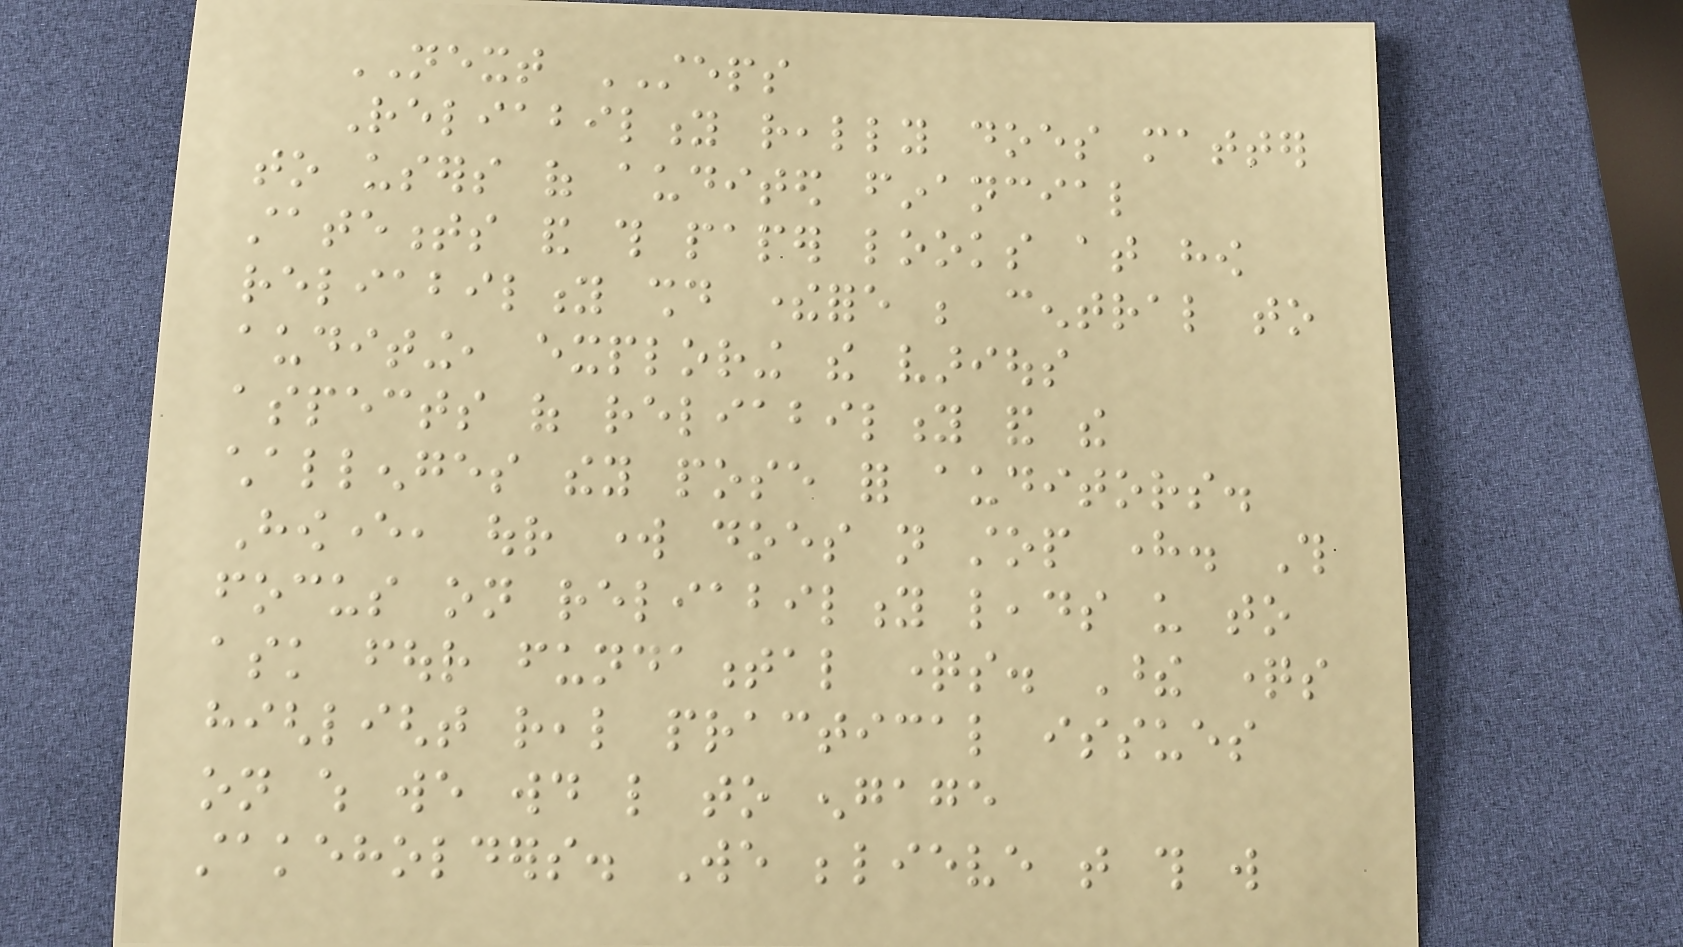NEXT STEPS
Reliability really does matter
to users of audited financial
statements and this paper looks at how
reliability should therefore be central to
auditing, exploring the various
aspects of reliability and the
challenges they pose for auditors.
However, our work does not stop here. This
focus on reliability leads us to
ask four fundamental questions. These questions
highlight real practical issues
on which we would like to engage
stakeholders. We believe that this will
